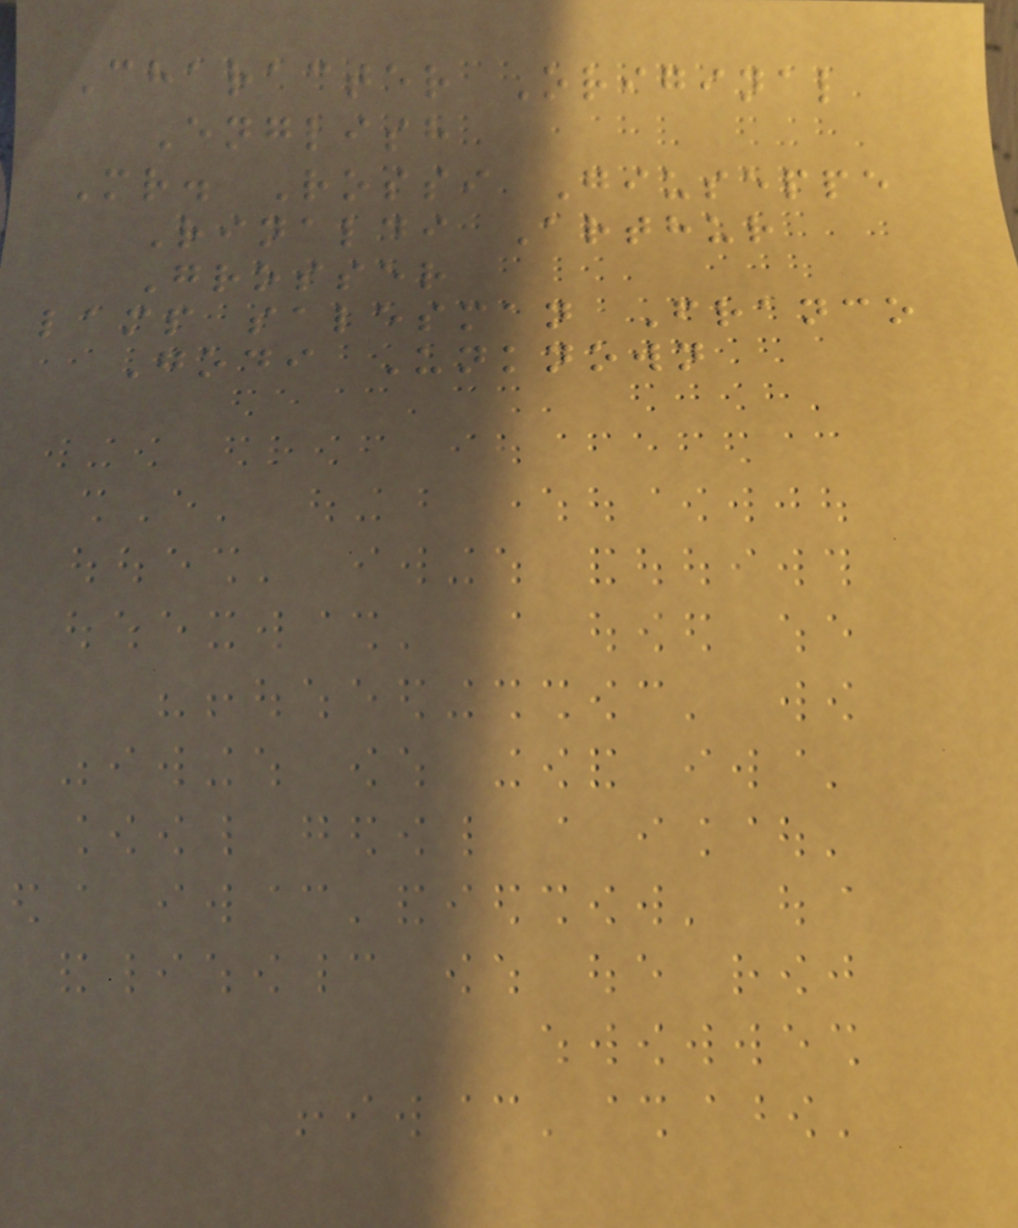Character Original
English
Mr. Rossi Giuseppe
Rinaldi Arthur
Grosser
lamp salesman Franco
Godi Unknown
